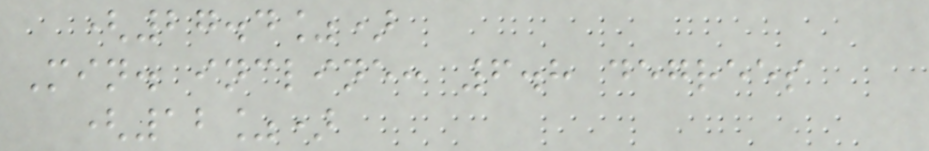(27.4%)
Min. incline: 6.8 degrees
(12%)
